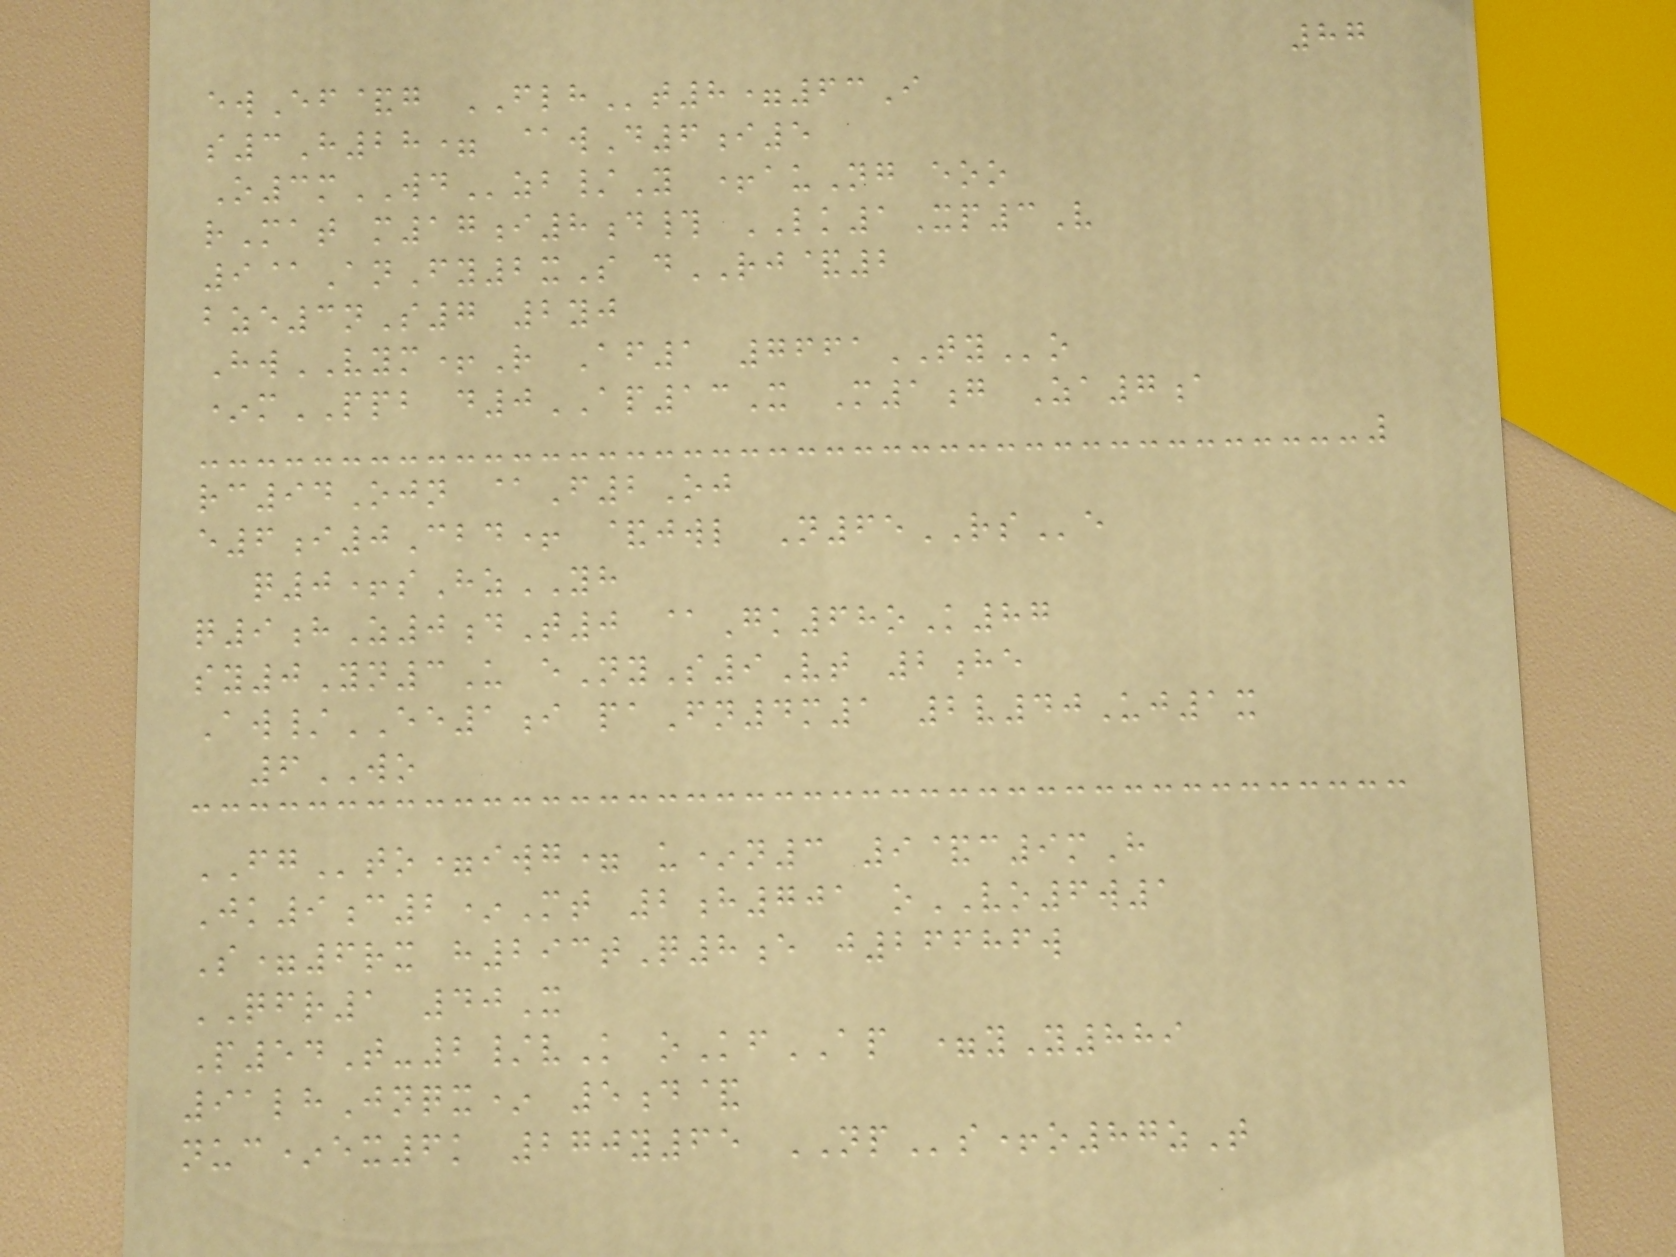87
ewEf&g FLHt8=63I
s3H28= @wD6i5
O3mWDzb/Y +auNg eoo
rMat m17i8d# LK1Xp3V
9@AnFy2xS dRJ&2
bze3nS7 2yj
HwVYM+R Af1 7661TYo
*mPPB d0AP13X M1g Za7a
rc94Ojn @F2Oj
e6i0Cbd+ &jwl N65RSe
q0+sHzYH
q9hZ0dT0 @Gk68oK87
sy0Yn3U eNyS9Vt 2he
Aw/EE1i paFn4m1 2v40Uj1x
6WO
FGto=iwg= u*n3 9&c9mH
Jk9c2*Mt 2h701 oVO6w1
S=6rx h293tQ8e j26686w
QFR1 40X
P54T-2/vK oKfAP =yY889
91lhJnqx* 5d&
nuc*ex6k 270y65 NPs+o87zT
